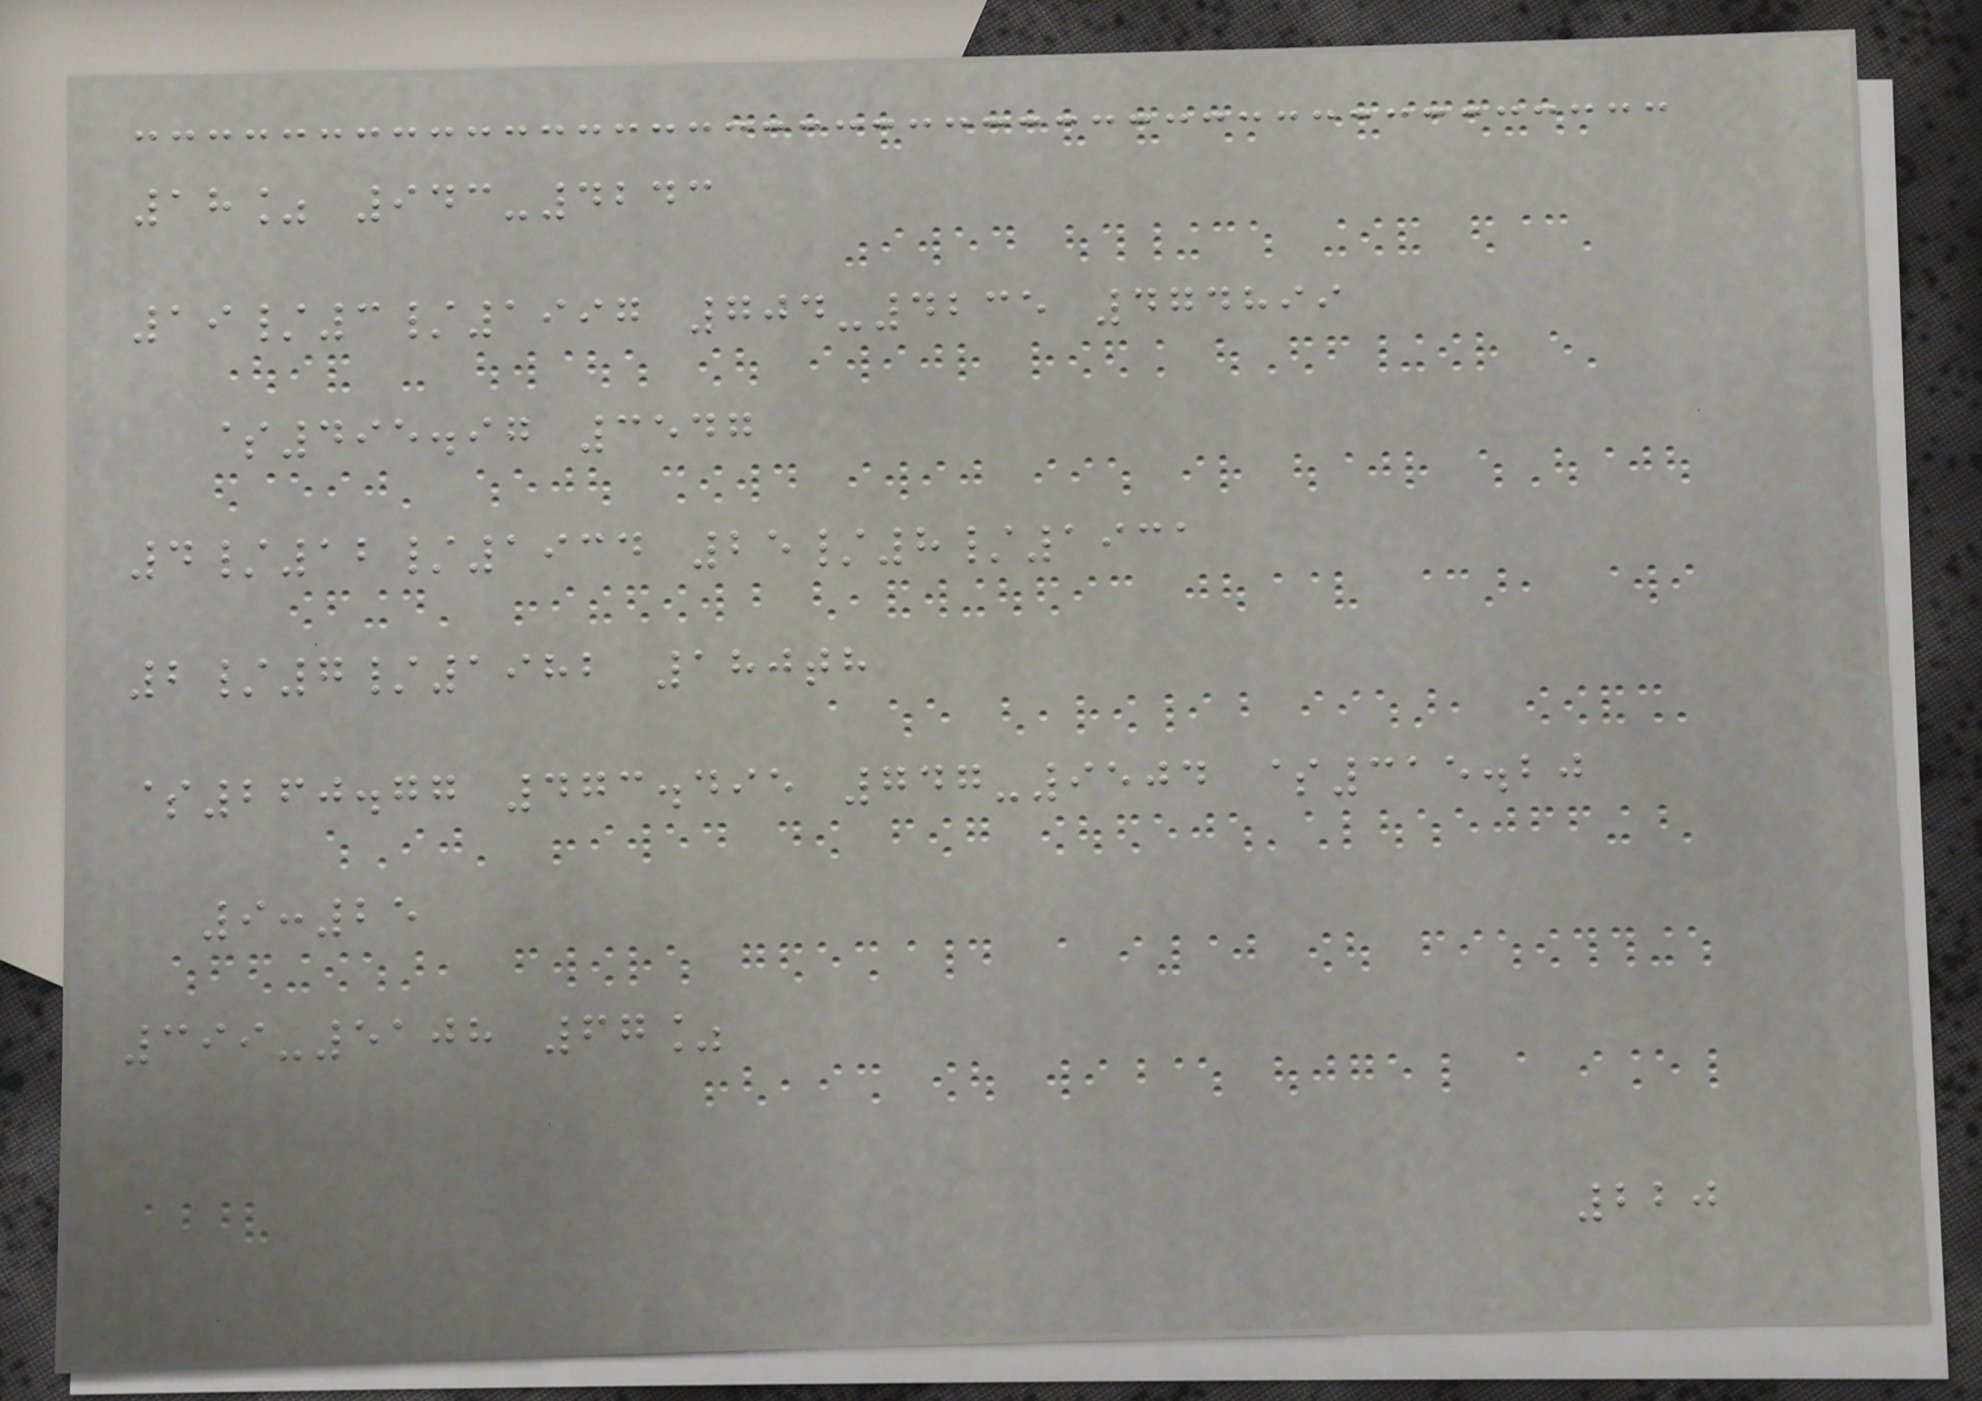18% 943-4243
19/3/1997 704-4235 474899
$495.97 3547
4/12/1934 25/8/1931
2/7/1982 180th
$260.77 473.495 747-9504 $315.20
9:25
399-5108 67%
220
